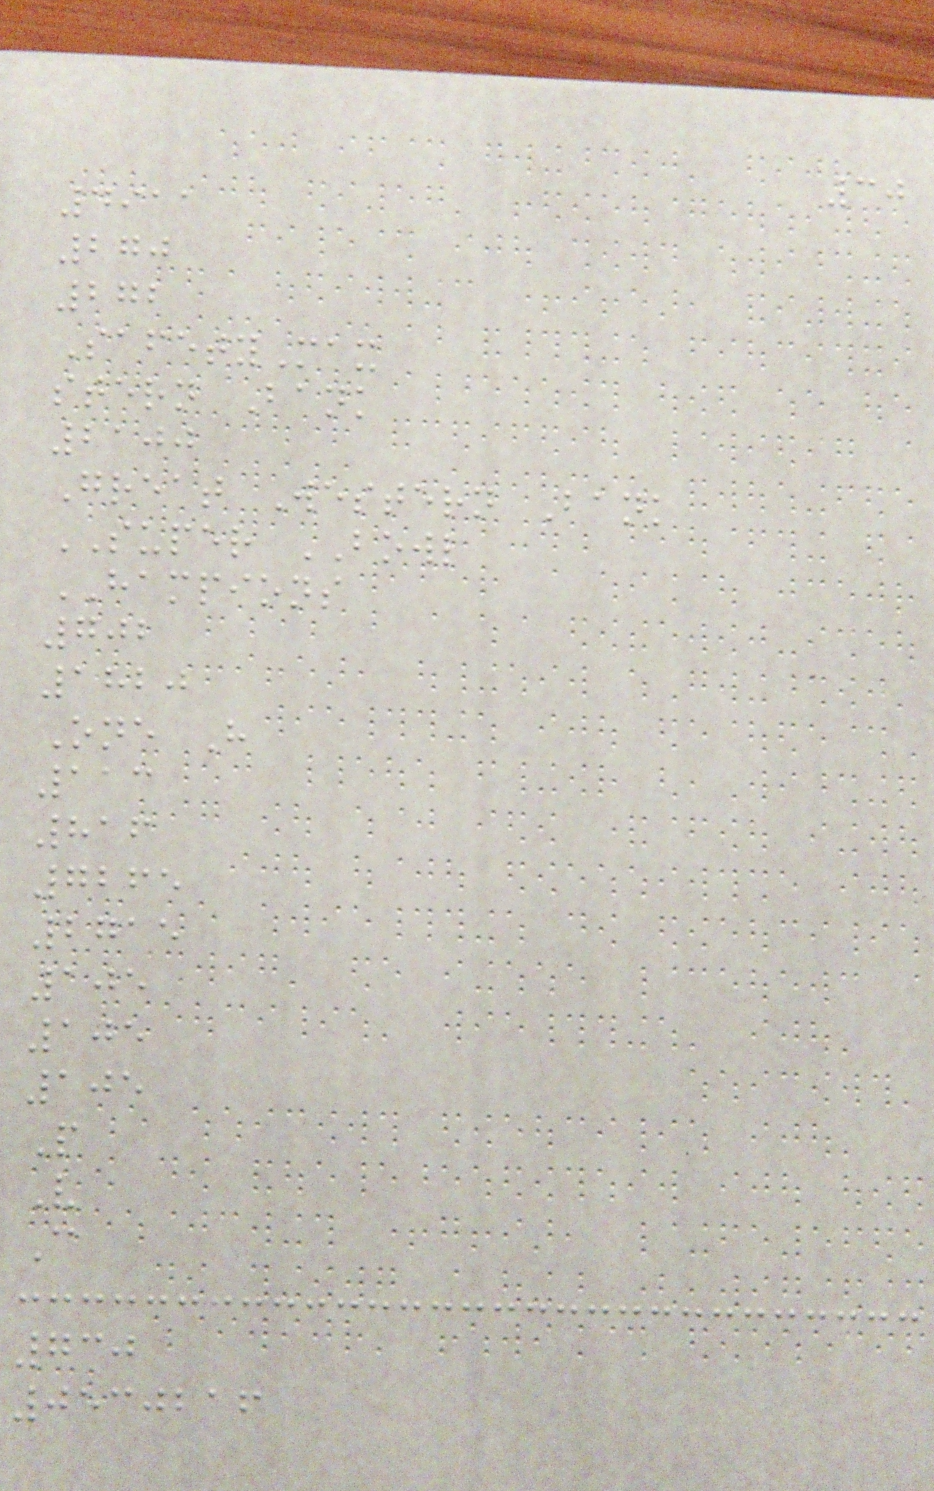30
4911
270
272
SafetyMax
stern Bank
2100
Great Western Bank
SUPER BOWL
HAMPIONS
702
1820
One H
113
816
7265
2715
105
105
105
P
V
C
730
0530216
